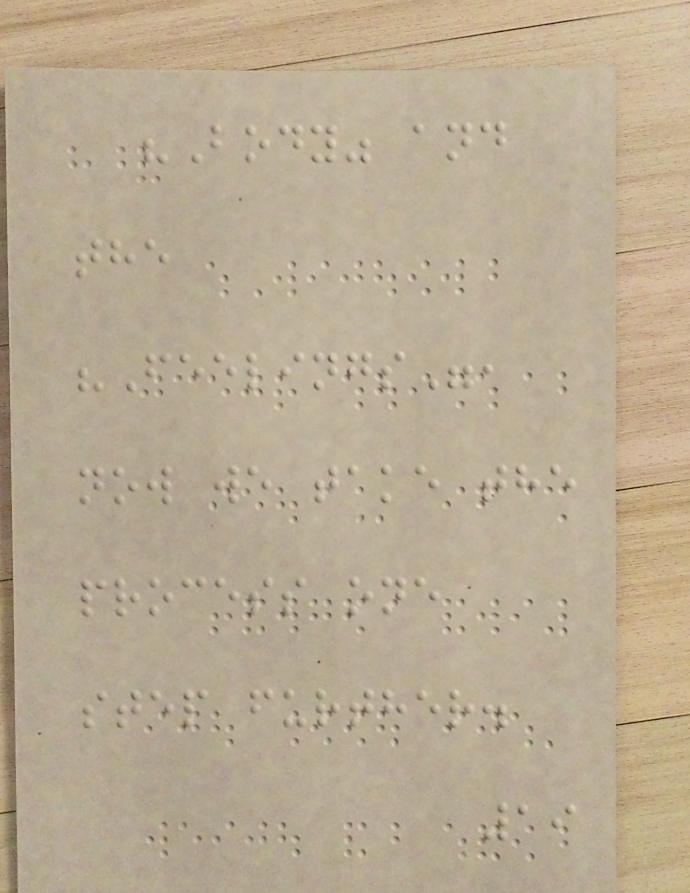"Body" and
the
"Feelings",
now we take the
process one
step further.
19
